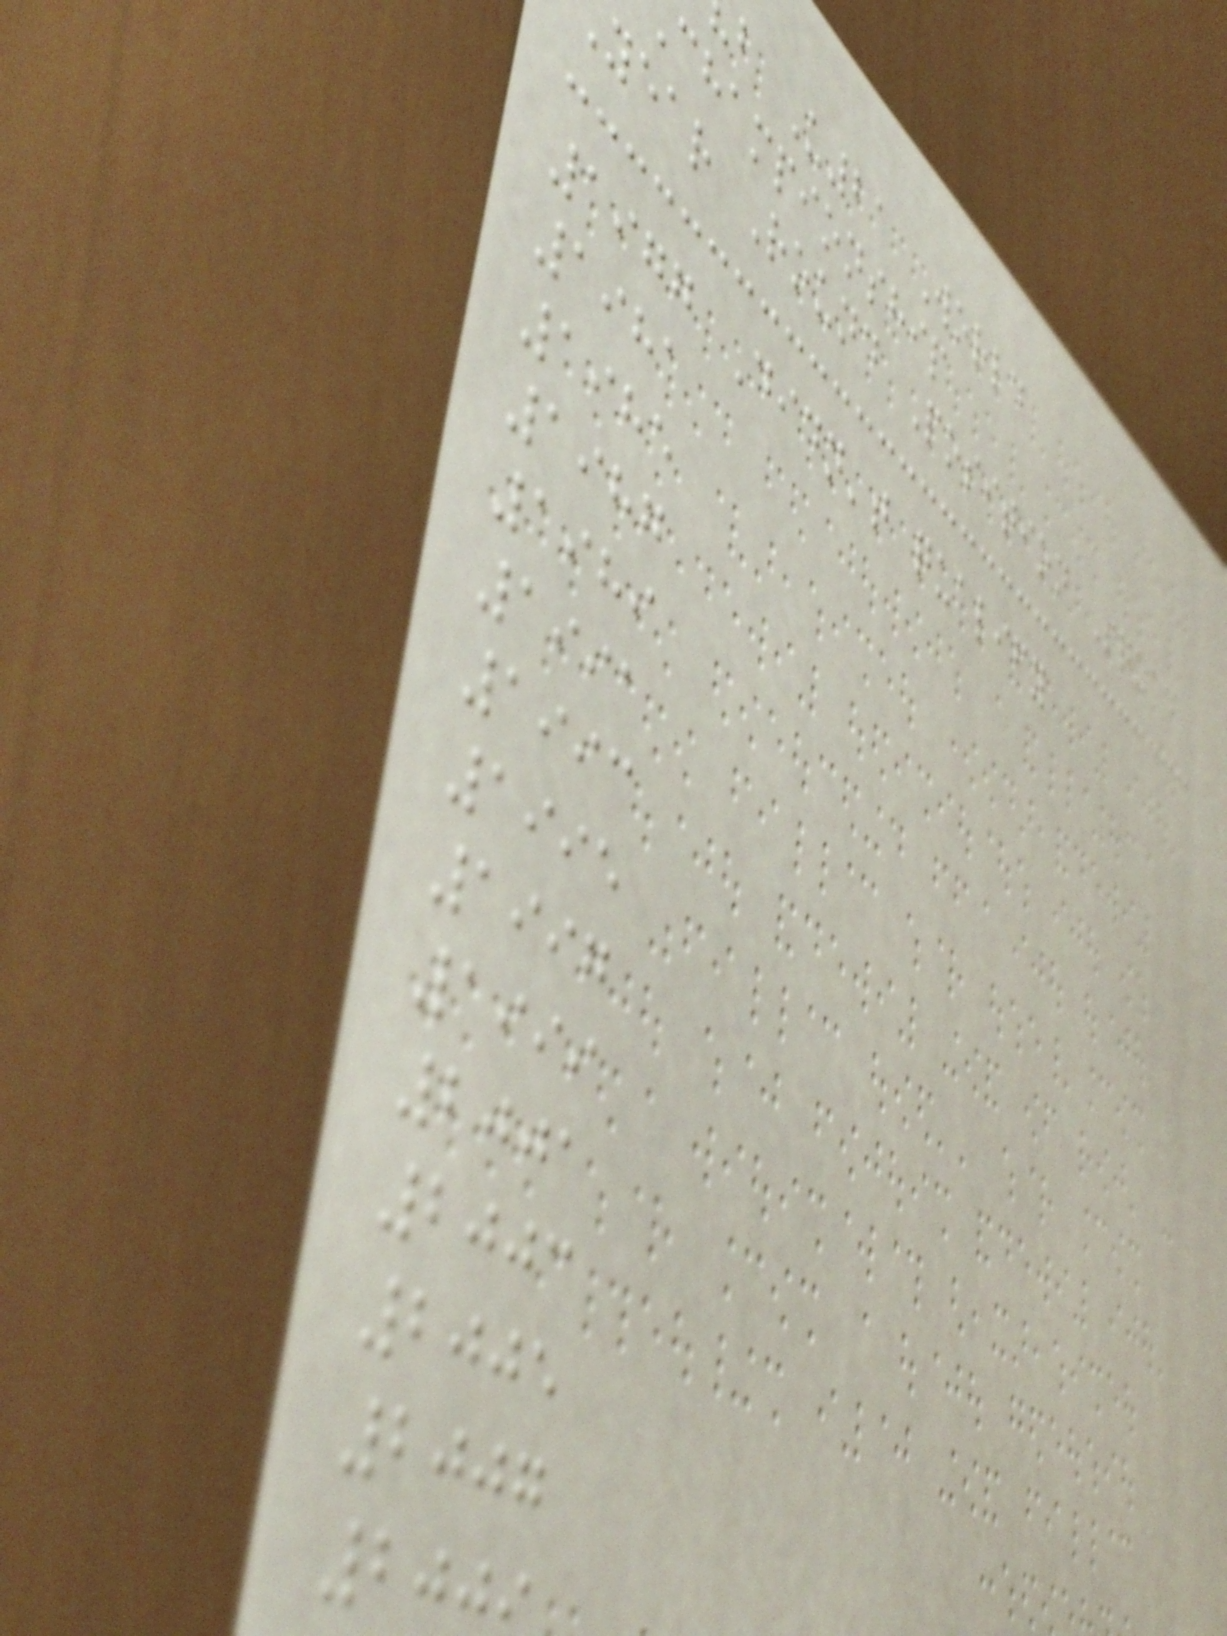b U21 World
championship
year Round Position Squad
1977 Didn't qualify
1981
1985
1987
1989
1991
1993
1995
1997
1999
2001
2003
2005
2007
